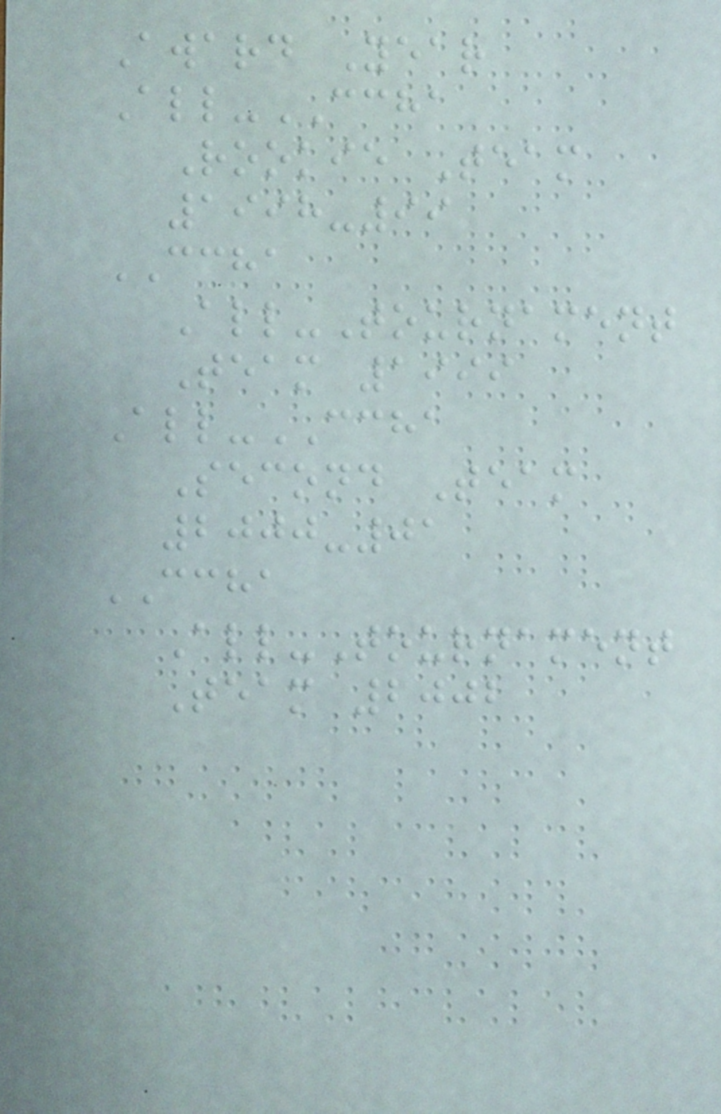Award Year
All-CCHA
Rookie Team
1998-99
CCHA
All-Tournament
Team 1999
All-CCHA
Second Team
2000-01
CCHA
All-Tournament
Team 2002
